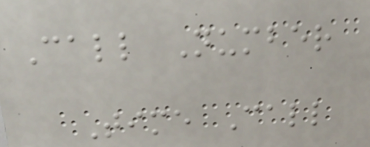Call Number
Time Call
